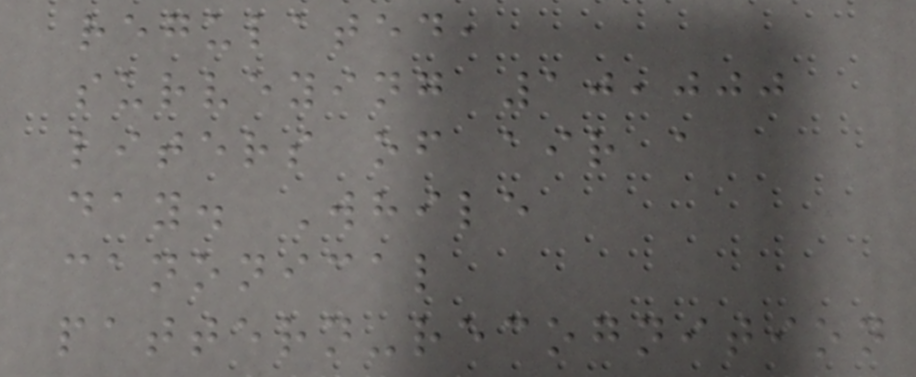regulated,
surveying 10,000
liters of air a
day. While
canonical
pattern-recognition
